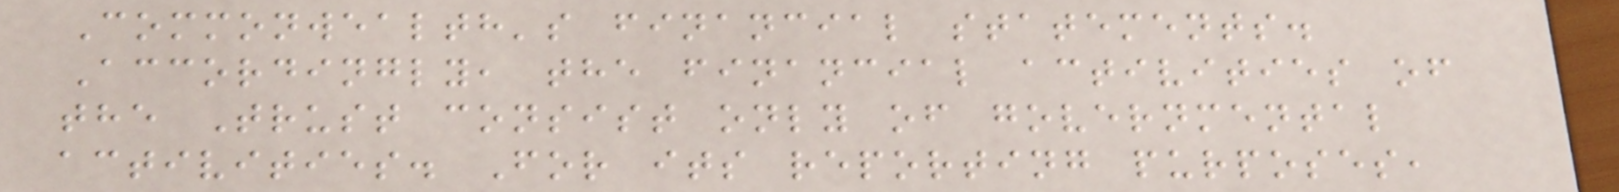Commonwealth's financial statements.
Accordingly, the financial activities of
the Trust consist only of governmental
activities. For its reporting purposes,
